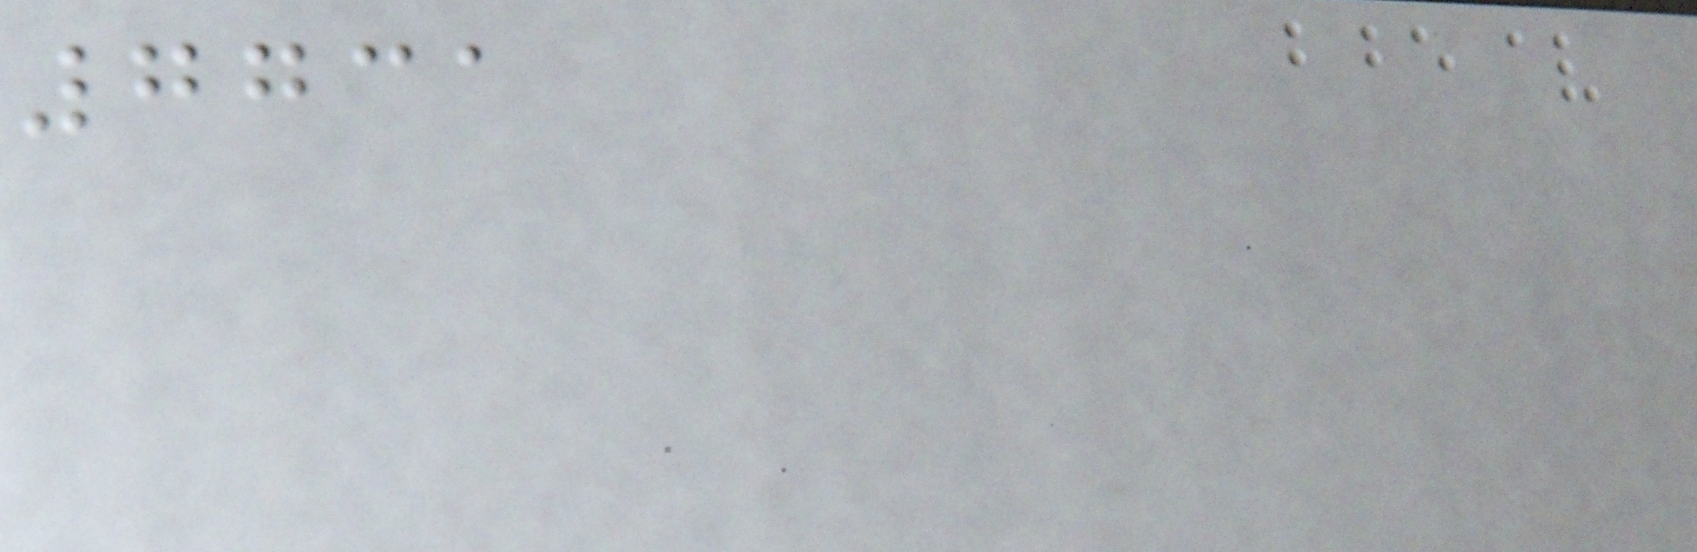7731
